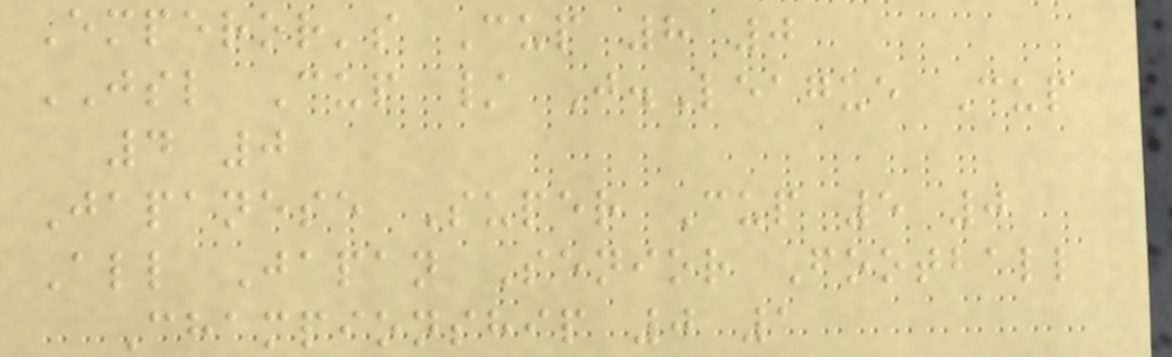Emperor's Cup 8 0
JSL Cup / J.League Cup
4 0
Japanese Super Cup 5 0
All Japan Senior Football
Championship 0 1
